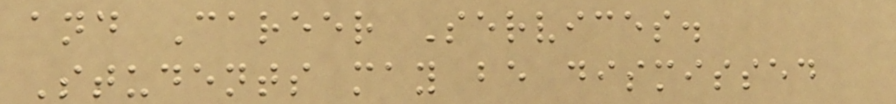and Career Services.
Students may be dismissed
